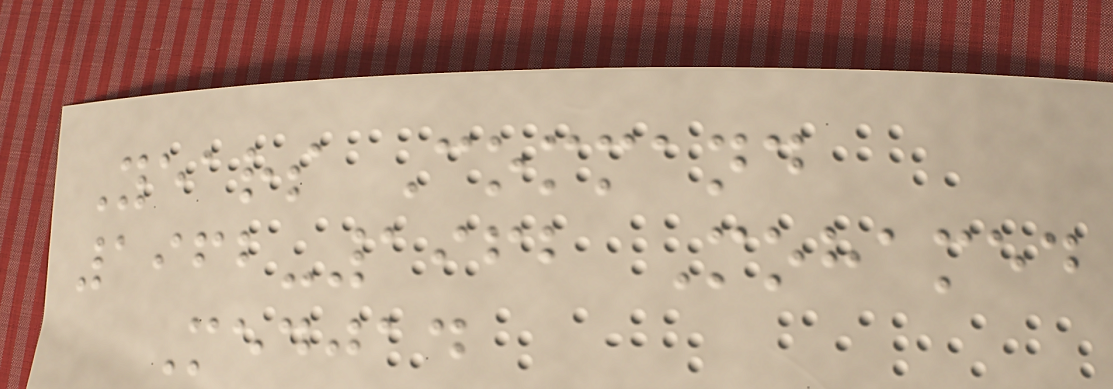Years Command
1962-1962 Mohamed
Medjad
